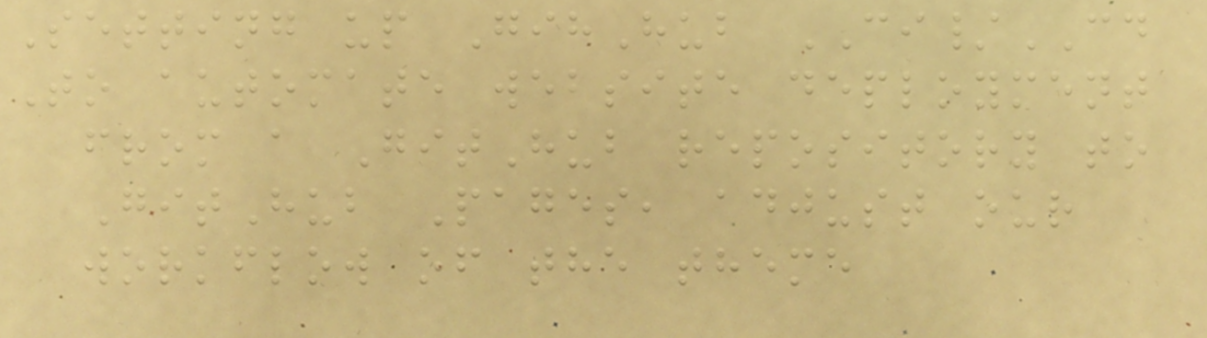Setting up GihHub CI/CD
To automate website deployment
from a GitHub repository to
GitHub Pages, adjust our
workflow of the theme
